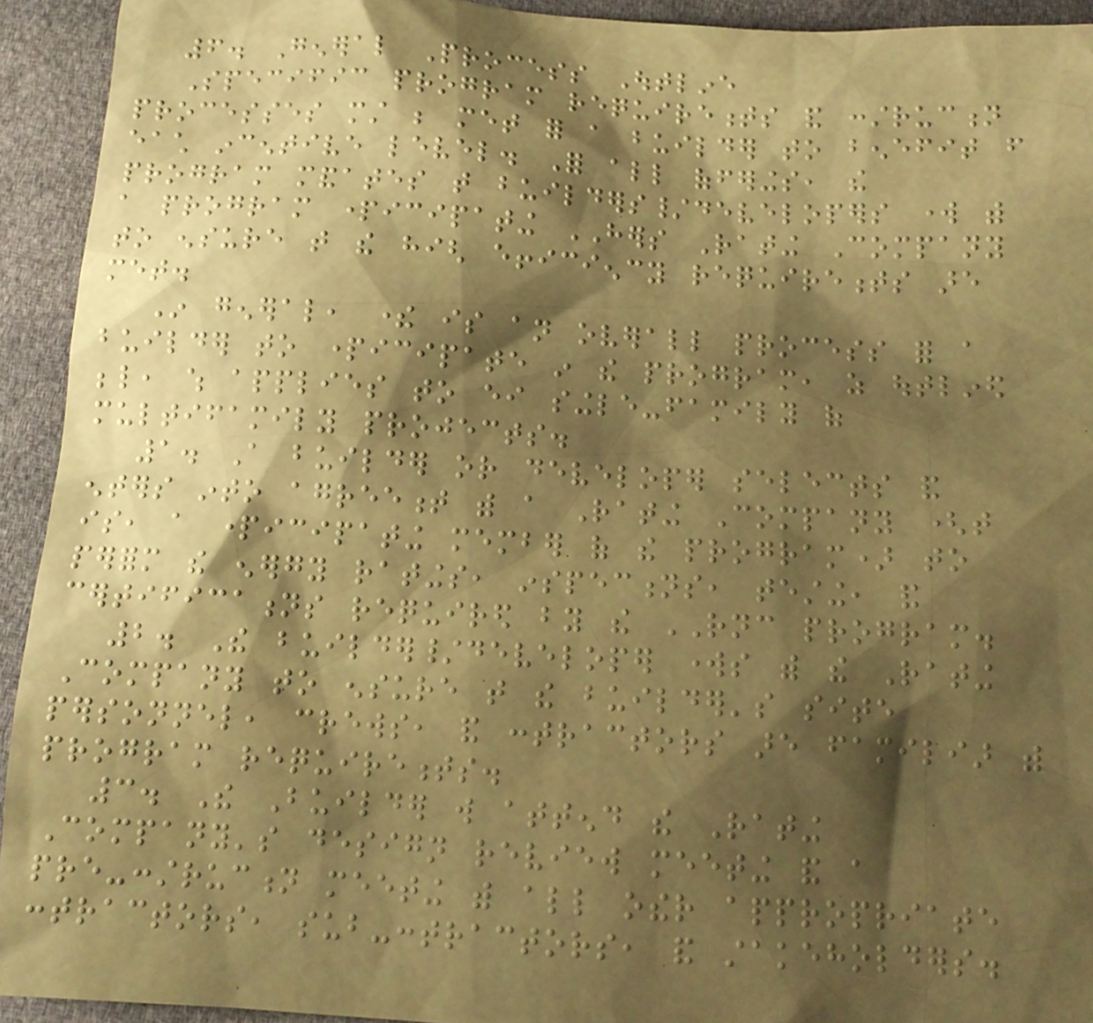6. General Process Outline
Specific program requirements and construction
processes must be met for a builder to benefit from
each incentive level. For all offerings, the
program mandates that builders/developers work with
a program participating HERS Rating Company
to ensure that the high efficiency requirements are
met.
In general, there is an overall process for a
builder to participate in the program, as outlined
below, which applies to either single-family of
multifamily projects.
1. A builder or developer selects and
enters into agreement with a Rating Company (that
is, a participating member of the program) to
perform the energy ratings, inspections, testing, and
certifications required by the RNC program.
2. The builder/developer works with the Rating
Company to ensure that the builder's site
personnel, crews, and contractors are familiar with
program requirements.
3. The Builder will attend the Rating
Company's design review meeting and a
pre-construction meeting with all other appropriate
contractors, sub-contractors, and stakeholders.
